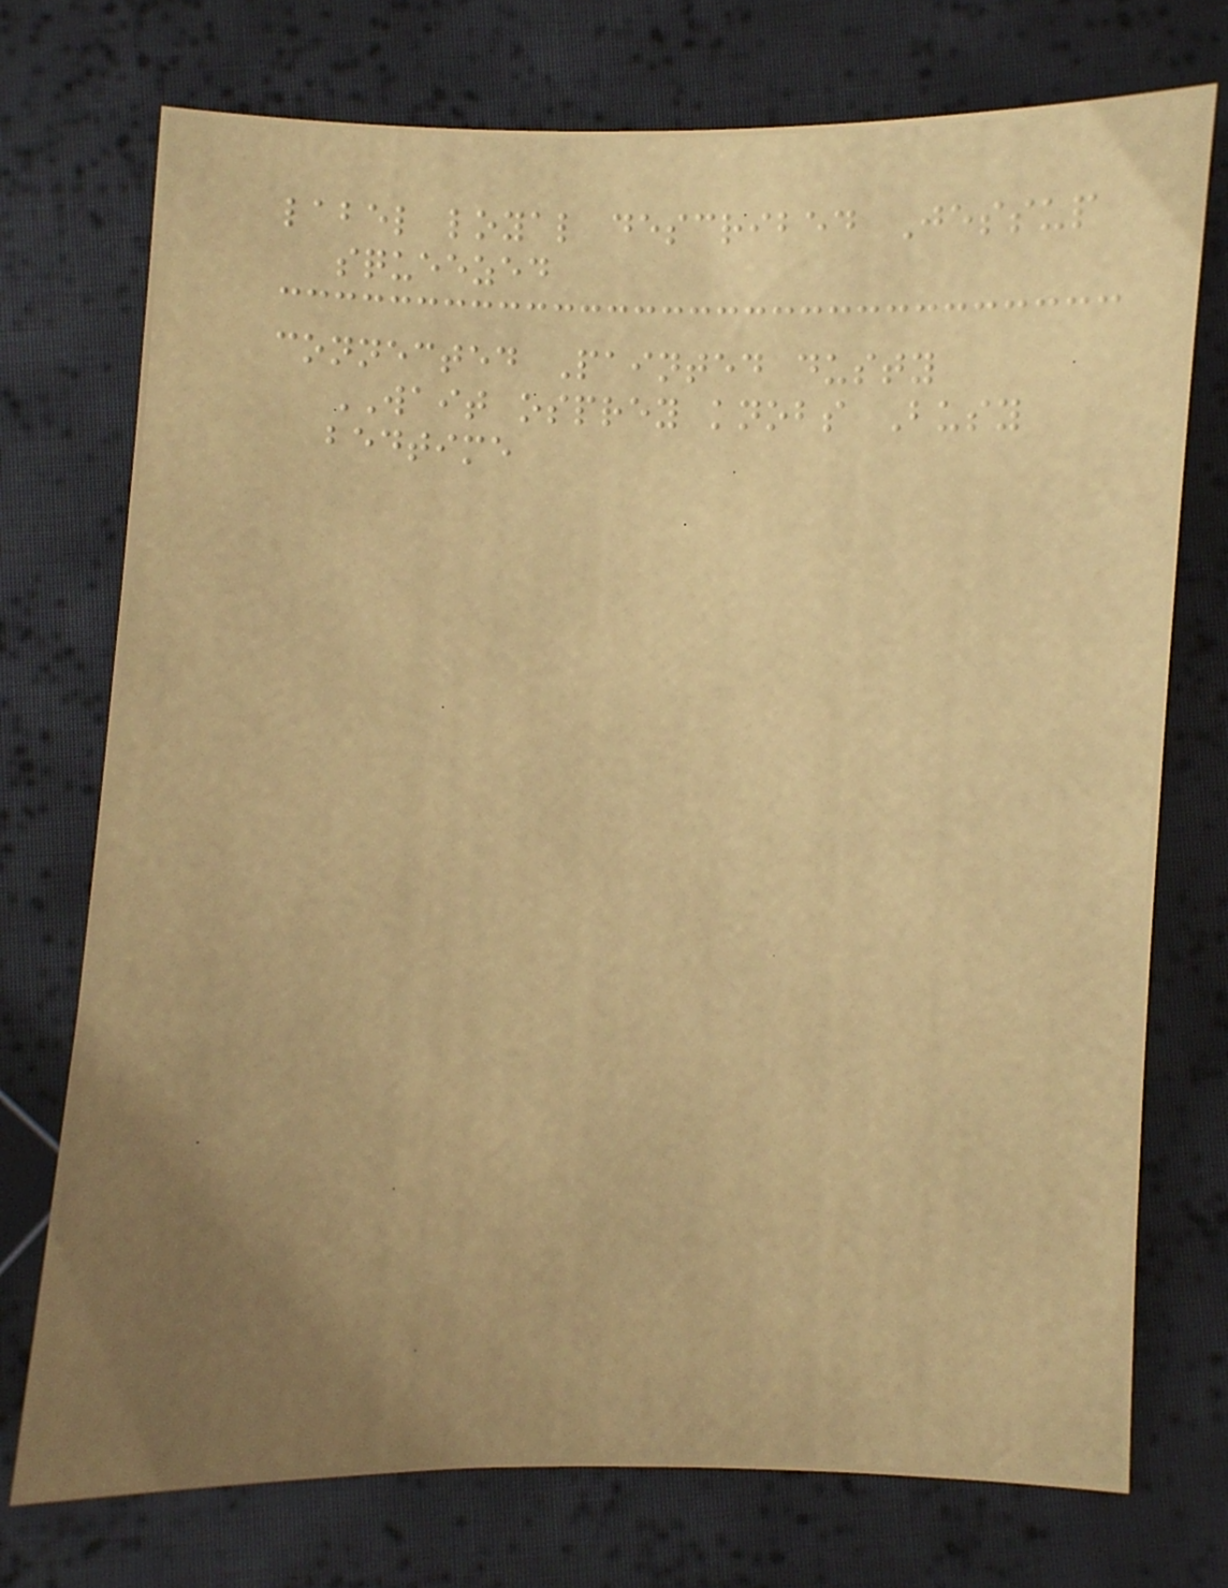label loyal described Jessup
squeezed
connected Painted dusty
WAIT osprey knobs Busy
bedtime
